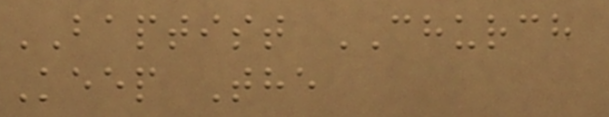BAPTIST CHURCH
Keep The
